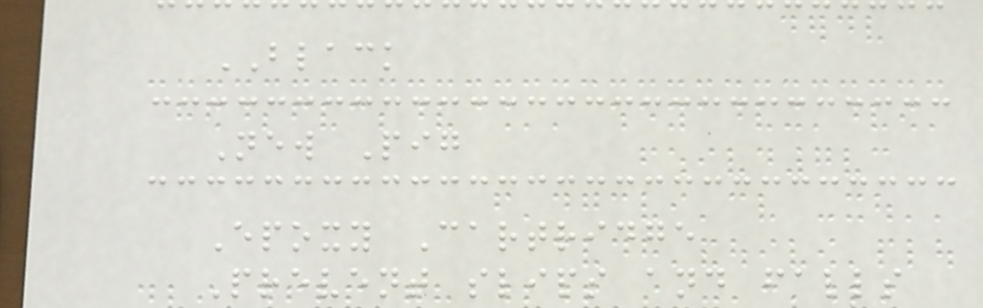BLACK
New Pig
Epoxy Cartridge
Prevent slips and falls
